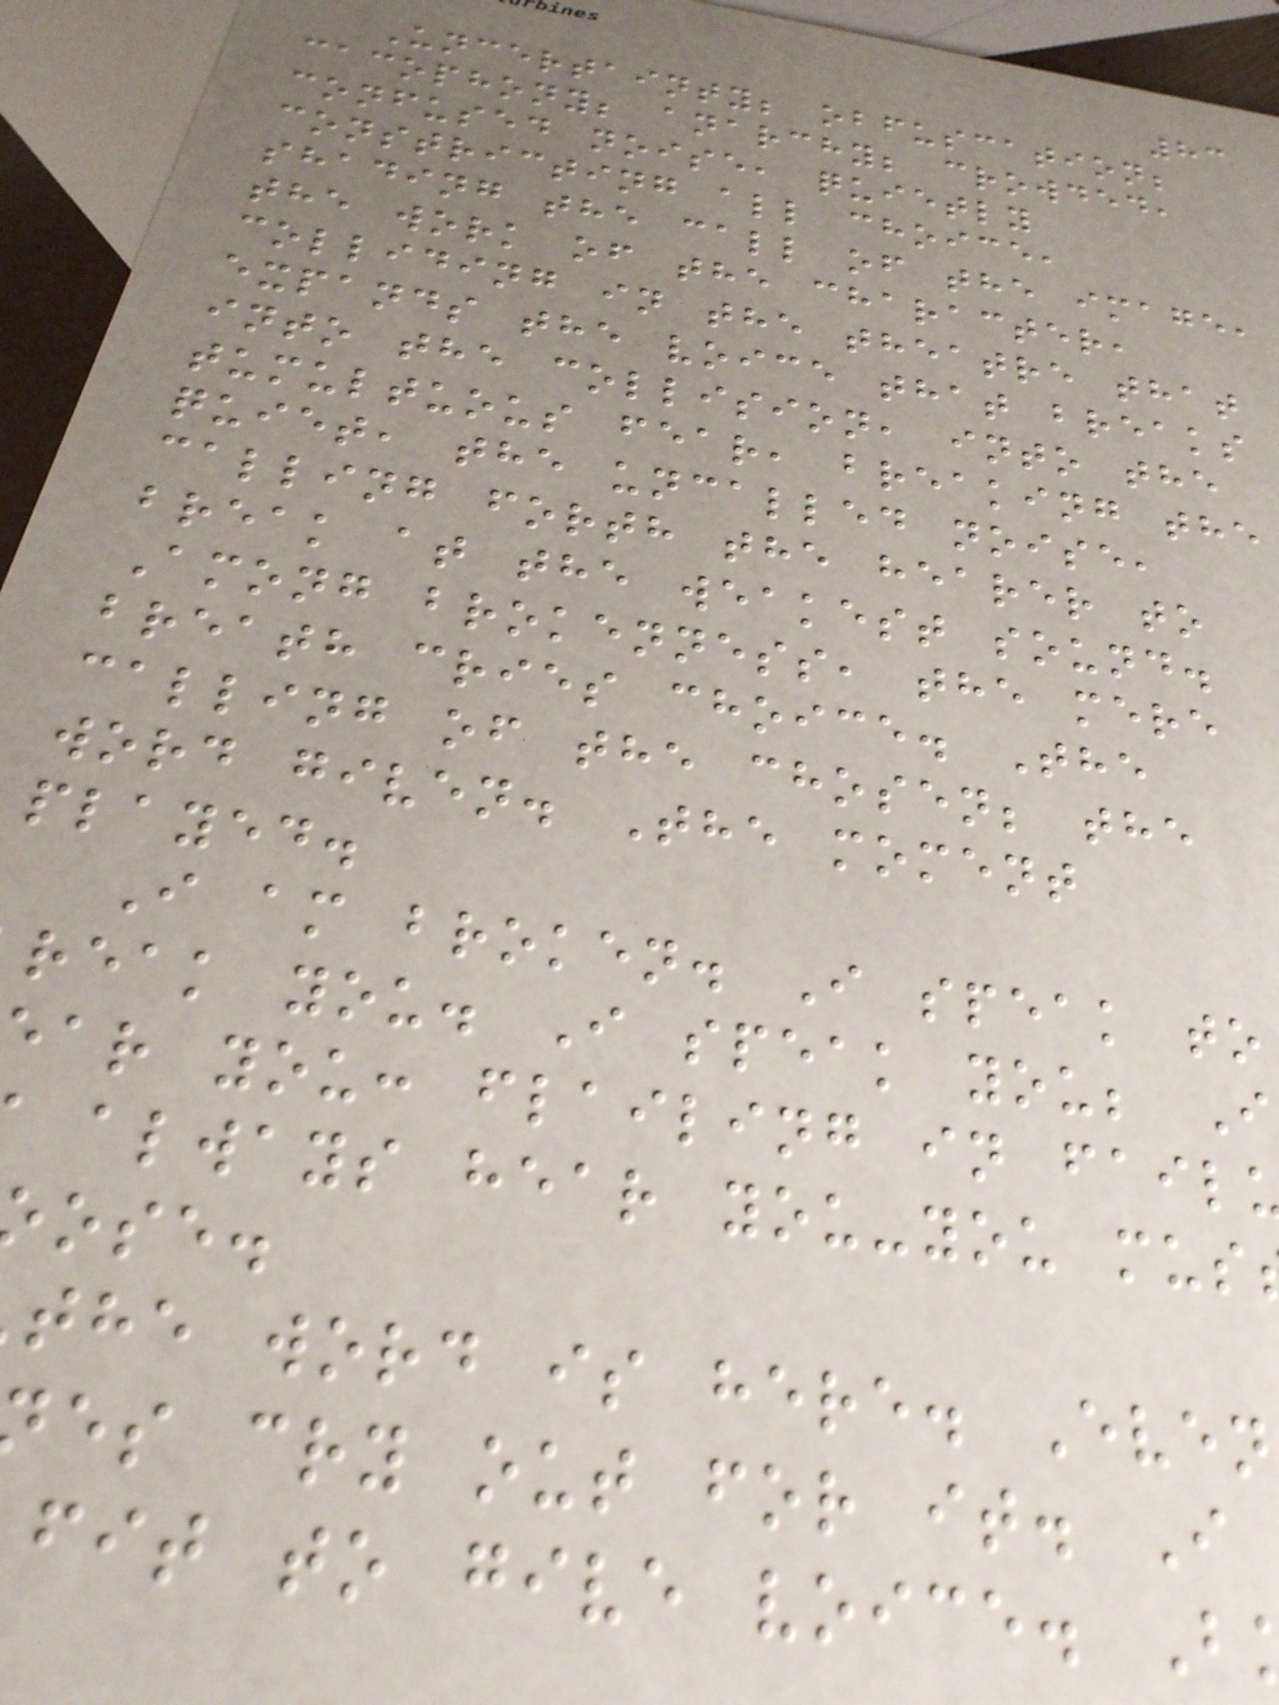83
Uncertainty; obfuscation;
cacophony; anarchy; crowded,
confused noise, quietly
constricting all choice,
shading the call of the image,
the work of the character,
colliding in the theatre that
expands the voice that breaks
into the collision, into the
tumultuous fear, breaking the
quiet, the uncalled noise,
calling forth the hearer to
break at the weakest sound.
Among brokenness, the mere
breath cries choice. The
calling of the chosen; the
word given. The moment
played.
I am broken. I speak to
reak you. I speak you; I
ar you: flailing in fail
always hear you-you mus
ose.
the word is here. Even
es cry out for it. I
fit to give voice. B
